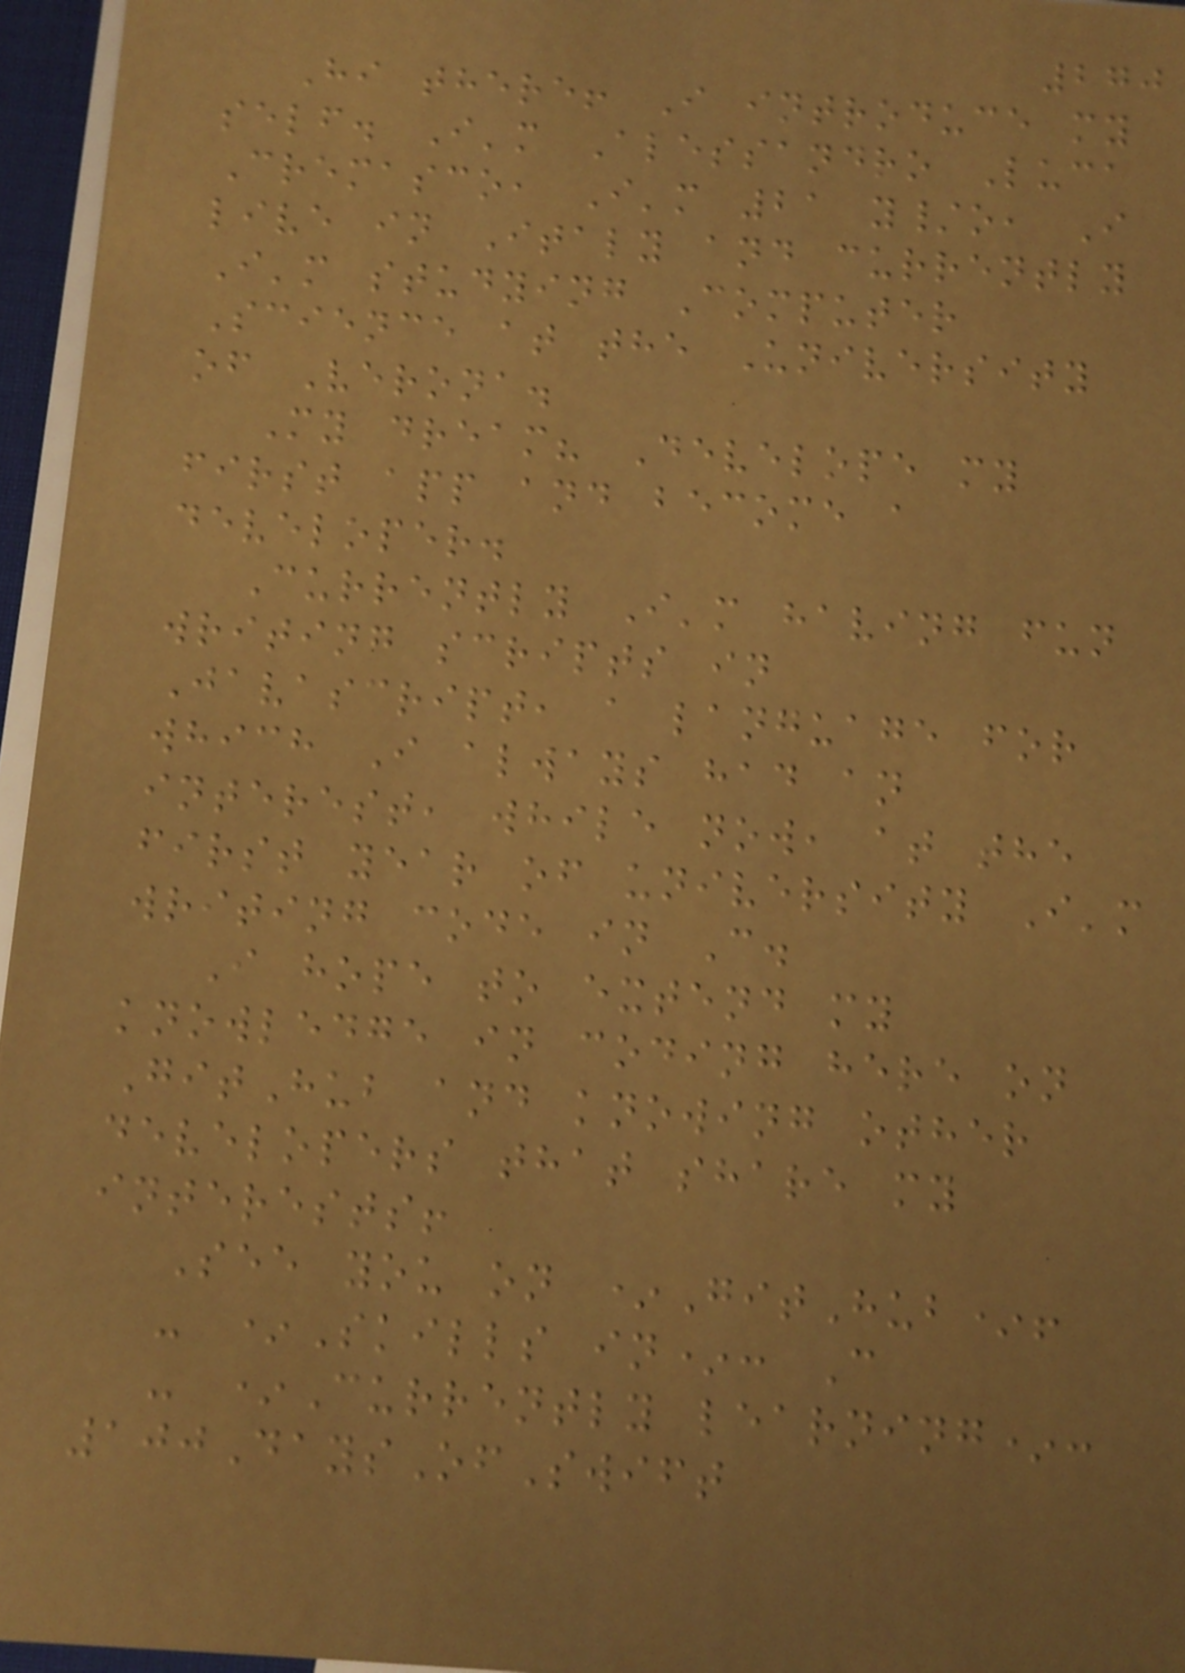270
Hi there! I introduce my
self. I'm Alessandro Luca
Cremasco, I'm 21 y/o, I
live in Italy and currently
I'm studying Computer
Science at the University
of Verona.
My dream? Develope my
first app and become a
developer.
Currently I'm having fun
writing scripts in
Javascript, a language for
which I always had an
interest, while now, at the
first year of university I'm
writing code in C.
I hope to extend my
knowledge in coding here on
GitHub and knowing other
developers that share my
interests!
See you on *GitHub*!
- *Skills in*: C
- *Currently learning*:
100DaysOfSwift
